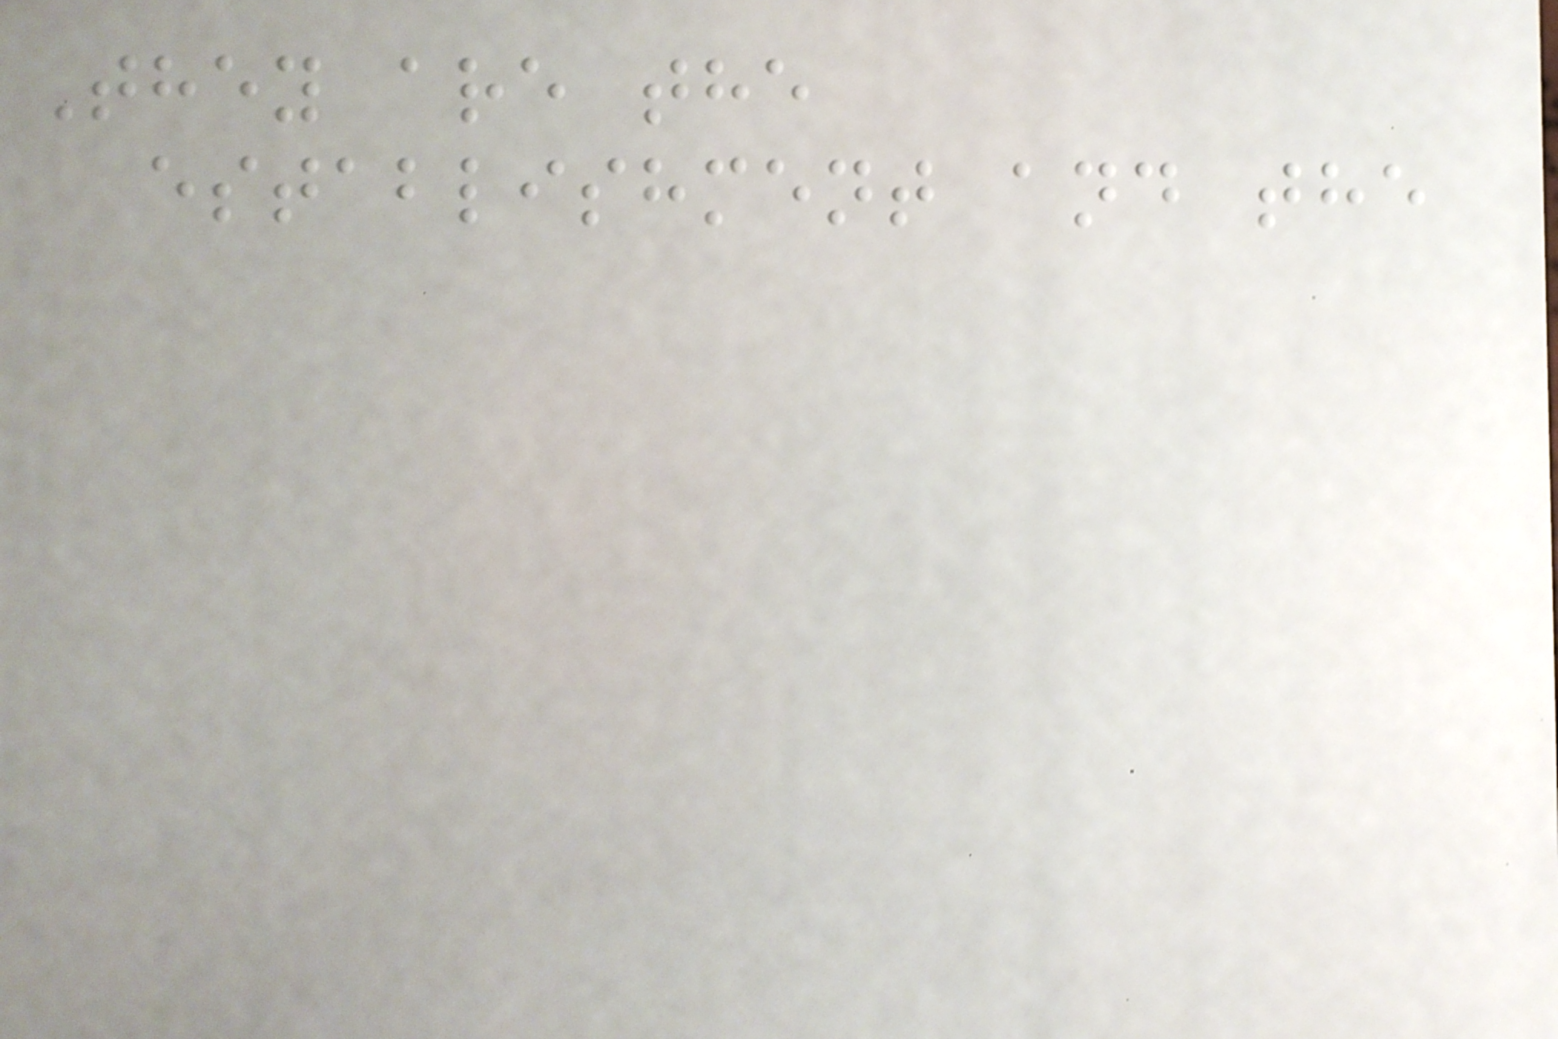They are the
establishment and the
